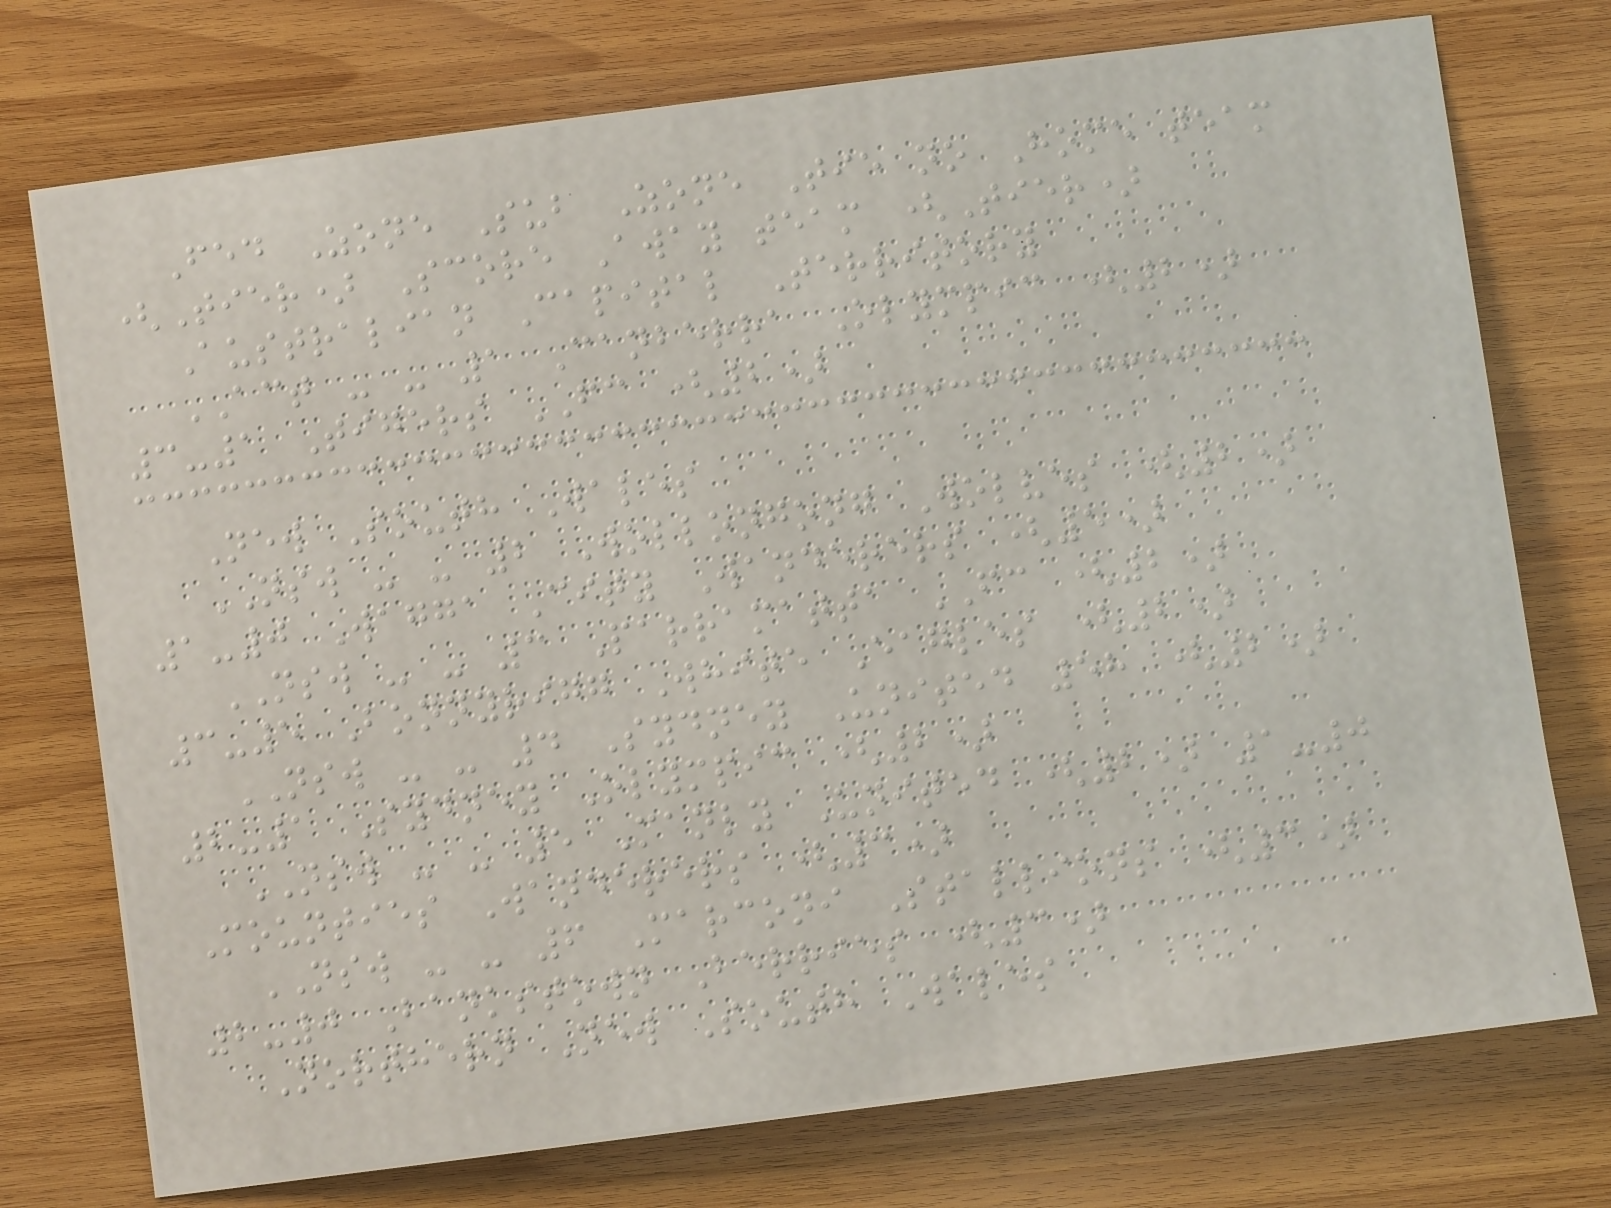Fed Zone Sub Zone Tie no Home team
(Tier) Score Away team (Tier)
Australian Capital Territory
ACT - - 1 Canberra Olympic (2)
3-1 Tigers FC (2)
New South Wales
NSW - - 2 Wollongong Wolves (2)
1-0 Wagga City Wanderers (5)
NSW - - 3 Parramatta FC (2)
3-5 Bonnyrigg White Eagles (2)
NSW - - 4 Sydney United 58 (2)
2-1 Sydney Olympic (2)
NSW - - 5 Manly United (2) 1-0
Mounties Wanderers (3)
NSW - - 6 Marconi Stallions (3)
2-0 Bankstown Berries (3)
Northern New South Wales
